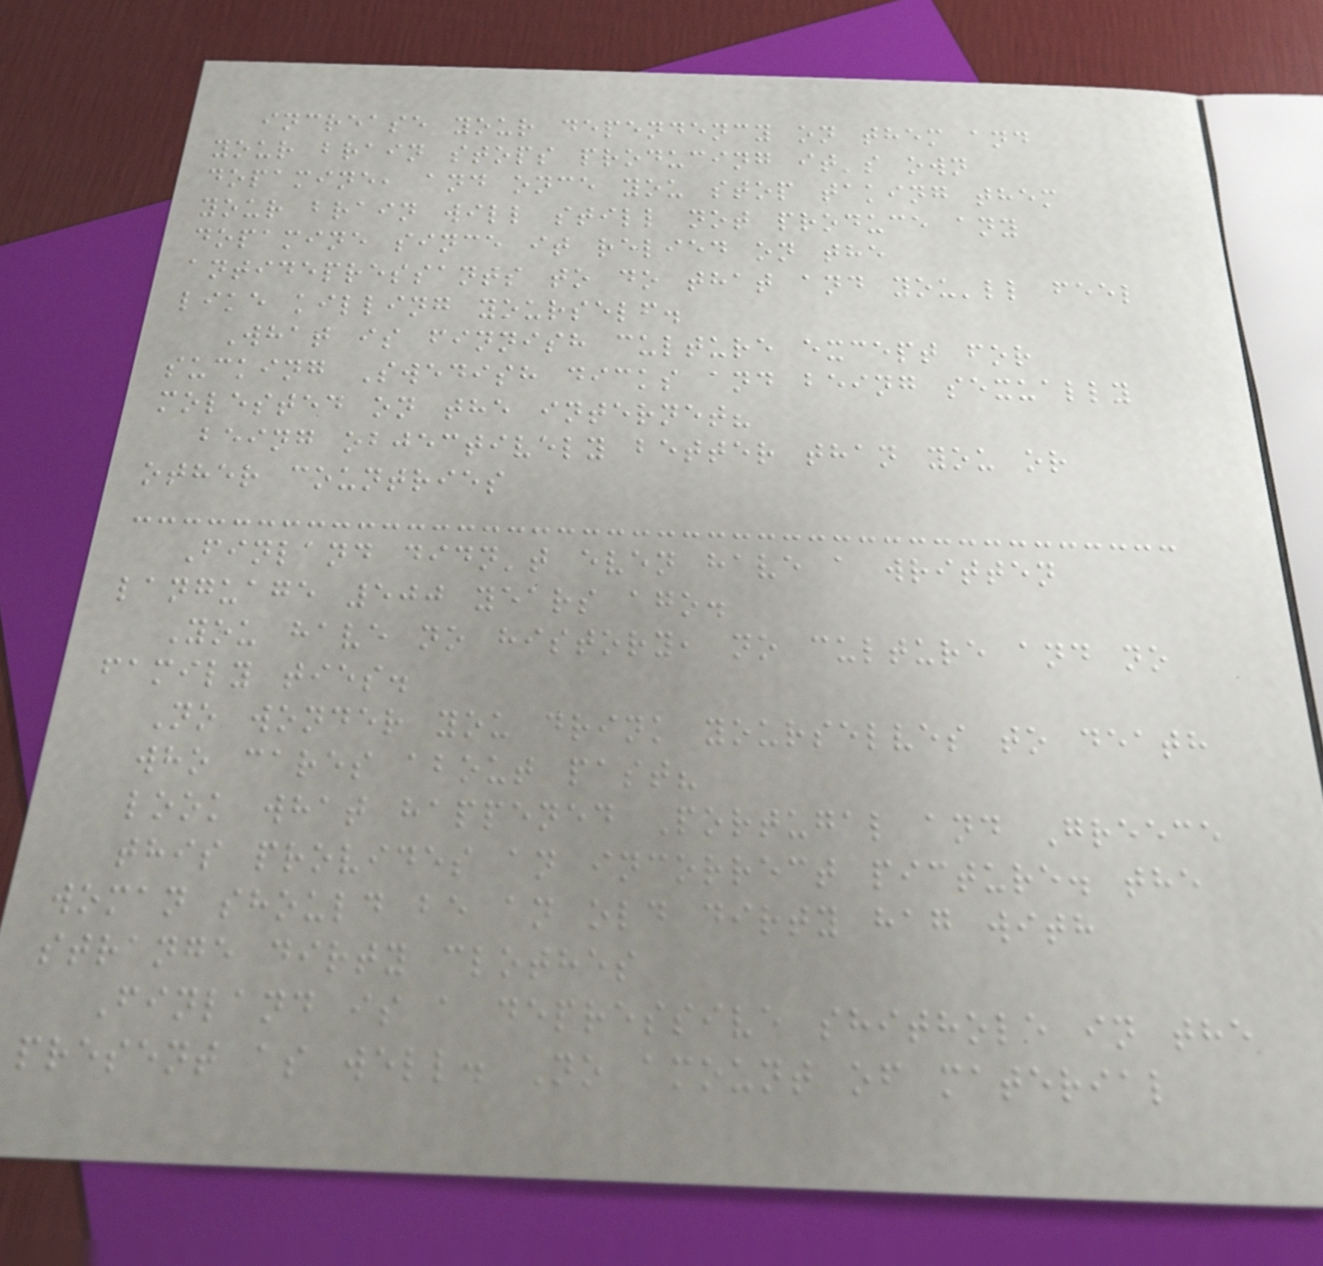increase your dependency on them and
your brain stops producing it's own
dopamine, and once you stop taking them
your brain will still not produce any
dopamine since it relied on the
antidepressants to do that and you'll feel
like killing yourself.
What is finnish culture except for
sucking Swedish dicks and being sexually
molested on the internet?
being objectively better than you or
other countries
Finland didn't even have a written
language 500 years ago.
You have no history, no culture and no
family ties.
No wonder you drink yourselves to death
who cares about past?
look what happened Portugal and Greece
this provides an incorrect picture. the
woman should be an old dirty hag with
strange dirty clothes
Finland is a depressive shithole in the
present as well. No amount of material
